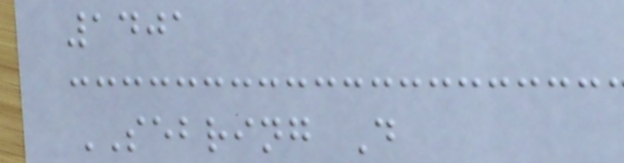1401
SEBRING D
